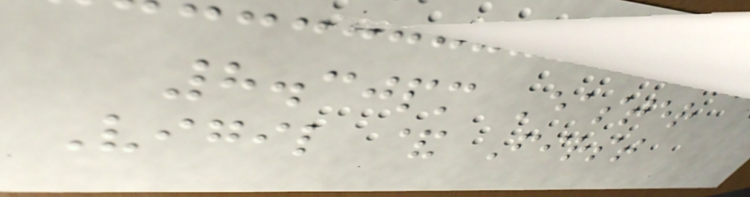8.30pm Easter
Vigil & First
